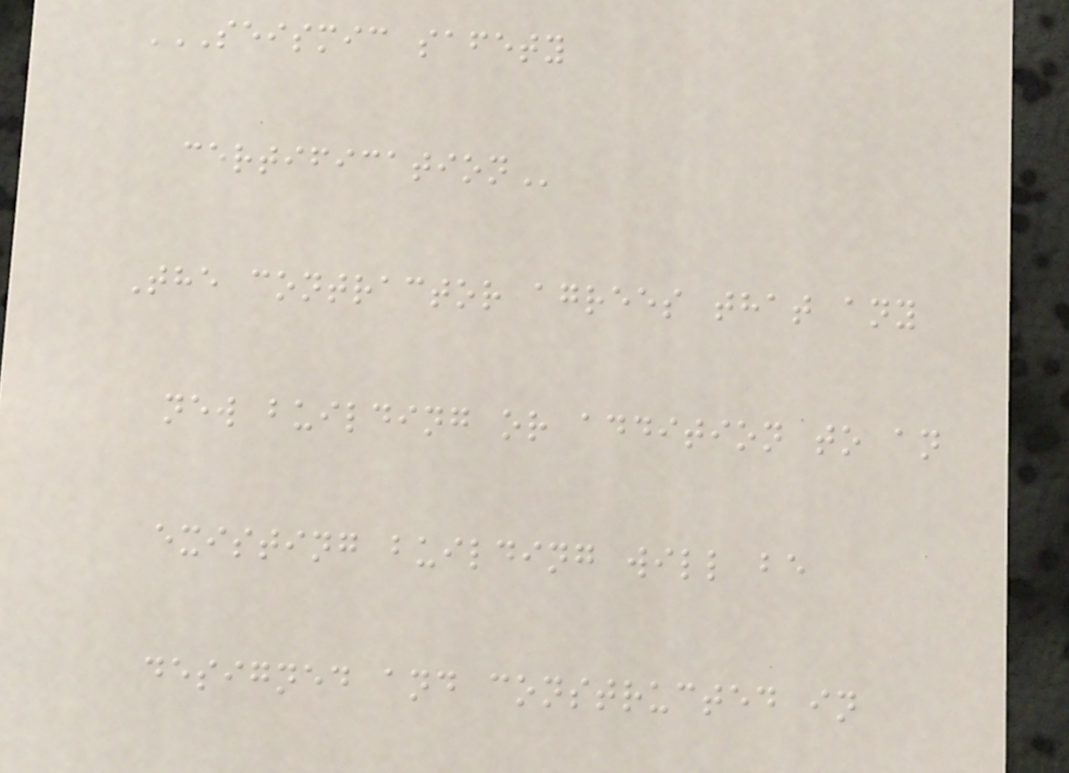SEISMIC SAFETY
CERTIFICATION
The contractor agrees that any
new building or addition to an
existing building will be
designed and constructed in
